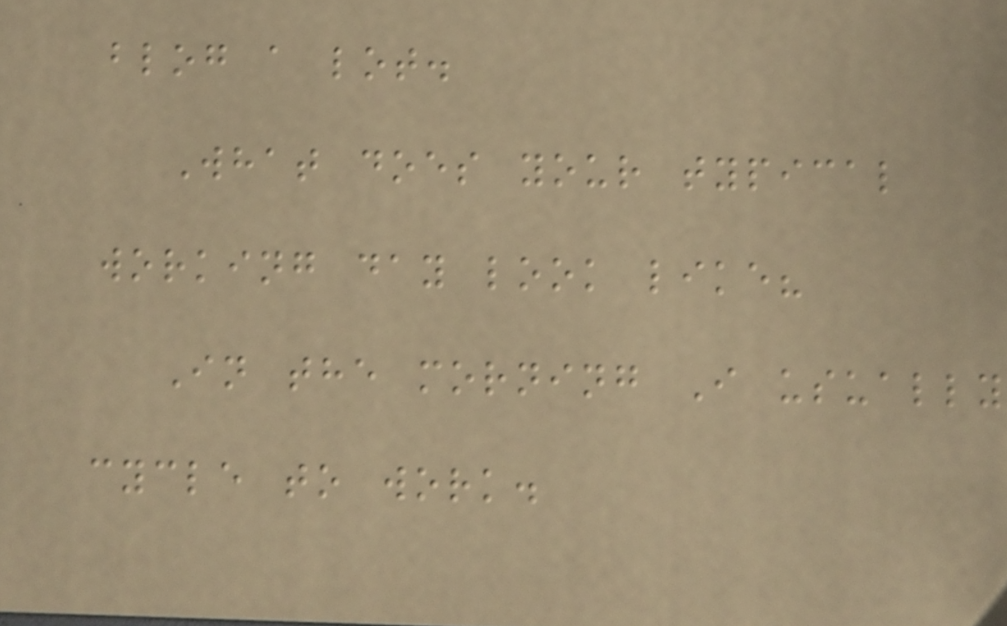blog a lot.
What does your typical
working day look like?
In the morning I usually
cycle to work.
